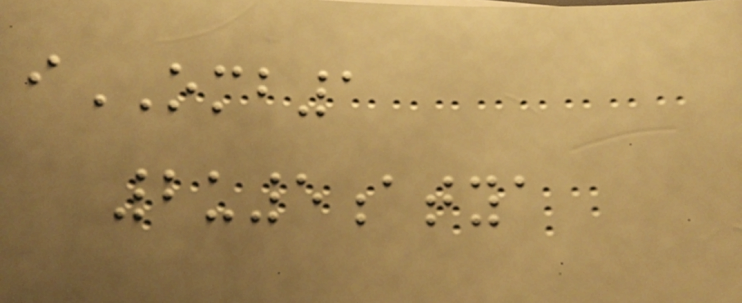iOMB1
2u5atya
